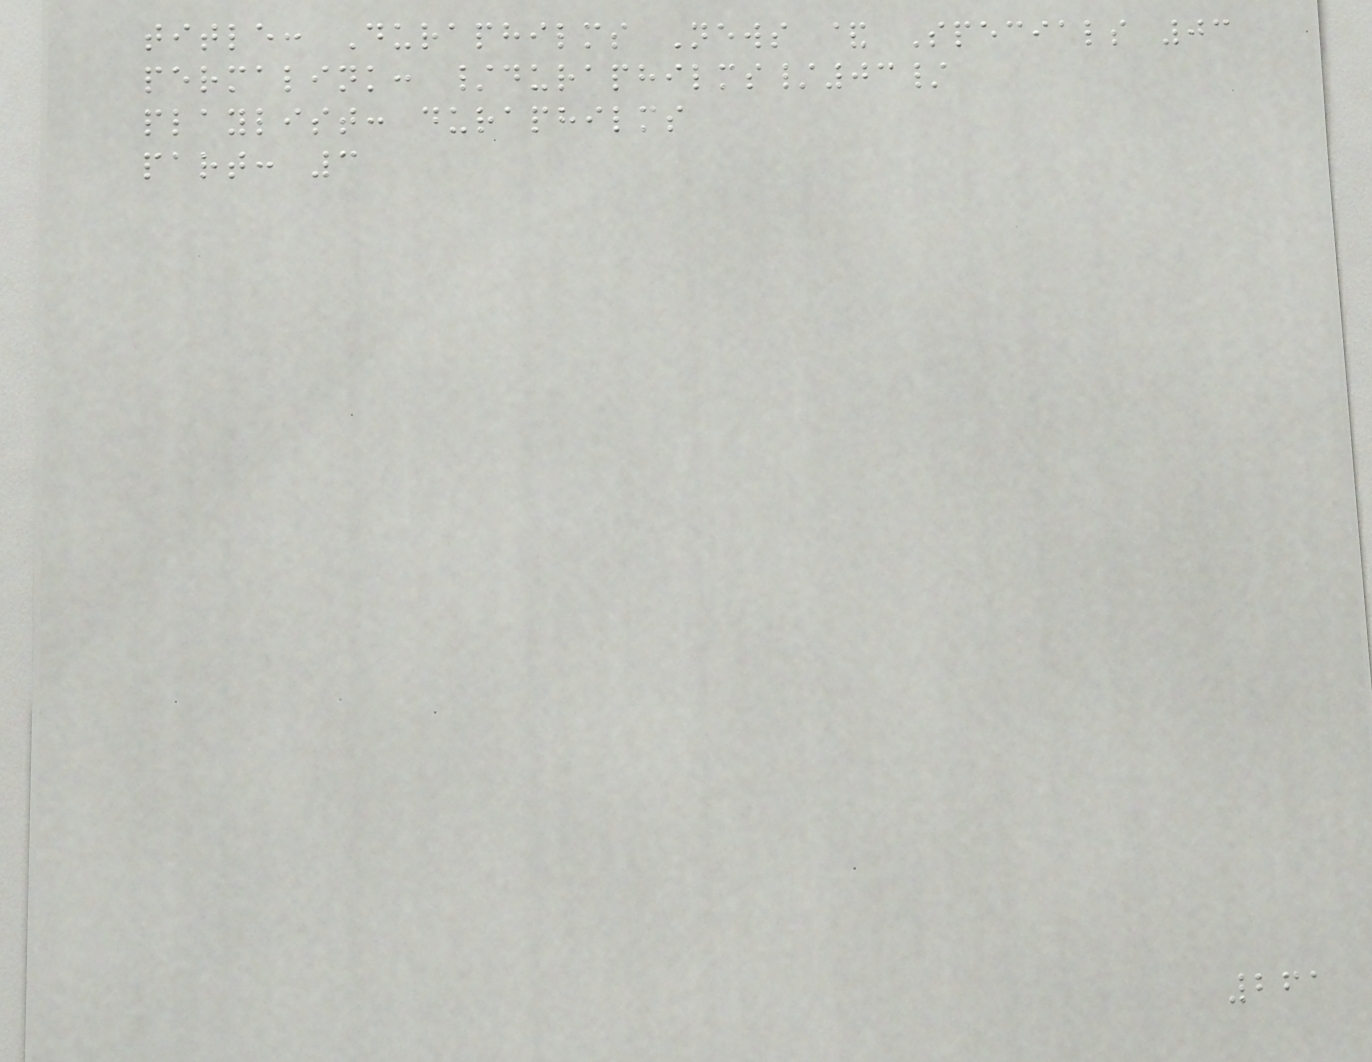title: Duraphilms News & Specials 03
permalink: /duraphilms/03/
playlist: duraphilms
part: 3
261
